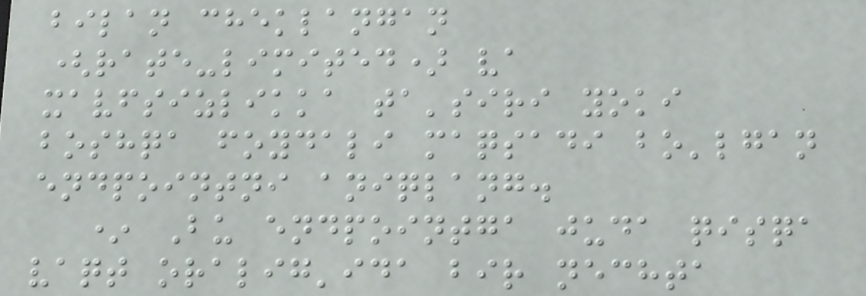bilan cheklangan
(rate-limited) va
xavfsizlikka ta'siri yoki
boshqa foydali maqsadi bo'lgan
endpointni aniqlang.
* Bu endpointga juda qisqa
vaqt oralig'ida bir nechta
